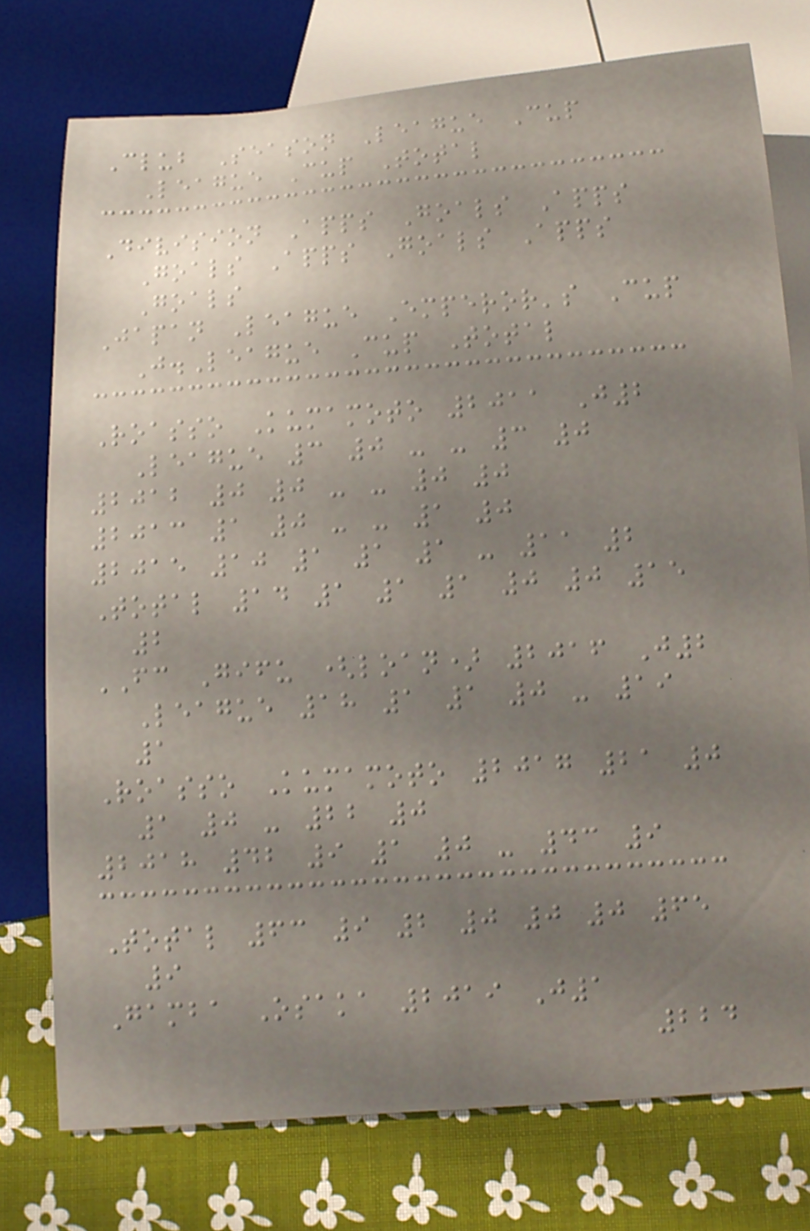Club Season League Cup
League Cup Total
Division Apps Goals Apps
Goals Apps Goals Apps
Goals
Japan League Emperor's Cup
J.League Cup Total
Roasso Kumamoto 2011 J2
League 3 0 - - 3 0
2012 0 0 - - 0 0
2013 1 0 - - 1 0
2015 10 1 1 1 - 11 2
Total 14 1 1 1 0 0 15
2
FC Gifu (loan) 2016 J2
League 18 1 1 0 - 19
1
Roasso Kumamoto 2017 21 0
1 0 - 22 0
2018 42 9 1 0 - 43 9
Total 63 9 2 0 0 0 65
9
Gamba Osaka 2019 J1
224
